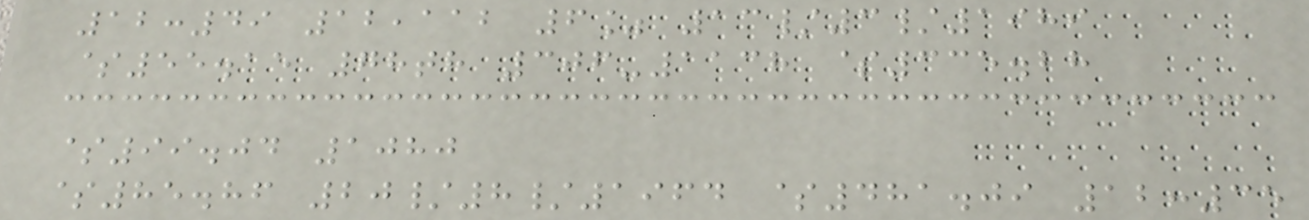12:49 12,112 6% 13/3/1989
$55.15 78th 306-1138 $335.28
$99.04 1080
$85.86 20/8/1964 $481.09 12:35
